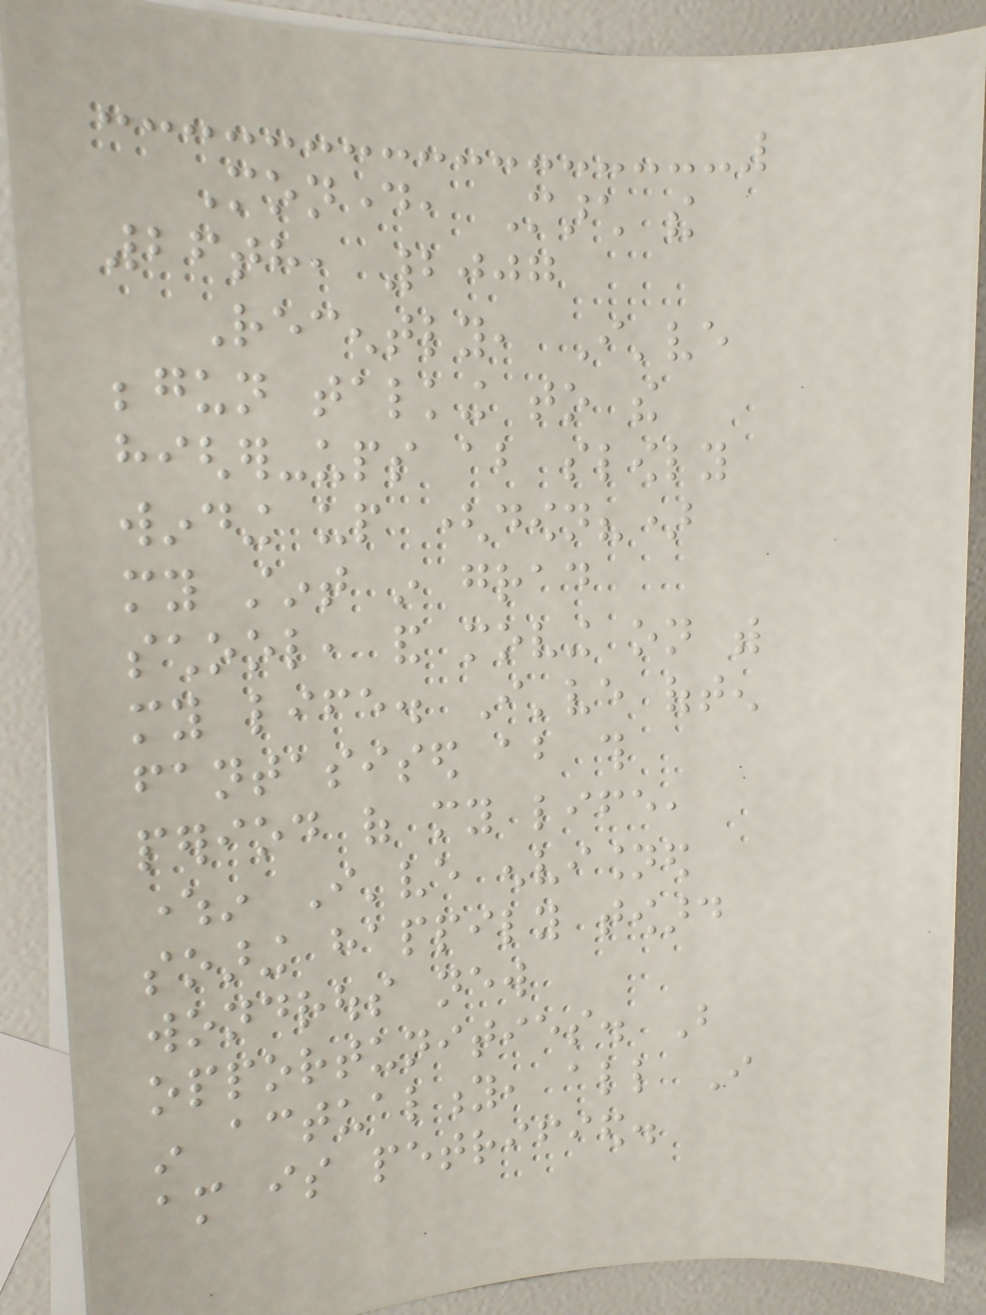Monday, March the
26th, 2007
Recently, I've
begun talking to the
higher-ups about slowly
winding up (down?)
my stint in grad
school, and moving on with
my life. I've often
fantasised about this
period of my life,
wherein I've envisioned
soaring happily toward
wondrous new
opportunities. But
in actuality, all I
am is petrified.
